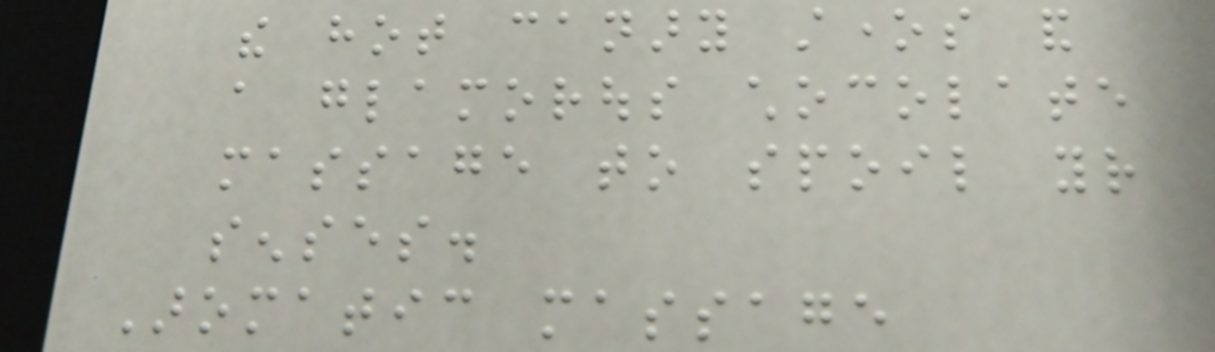the hot canary stones and
a glamorous chocolate
massage to spoil your
senses.
Aromatic massage
